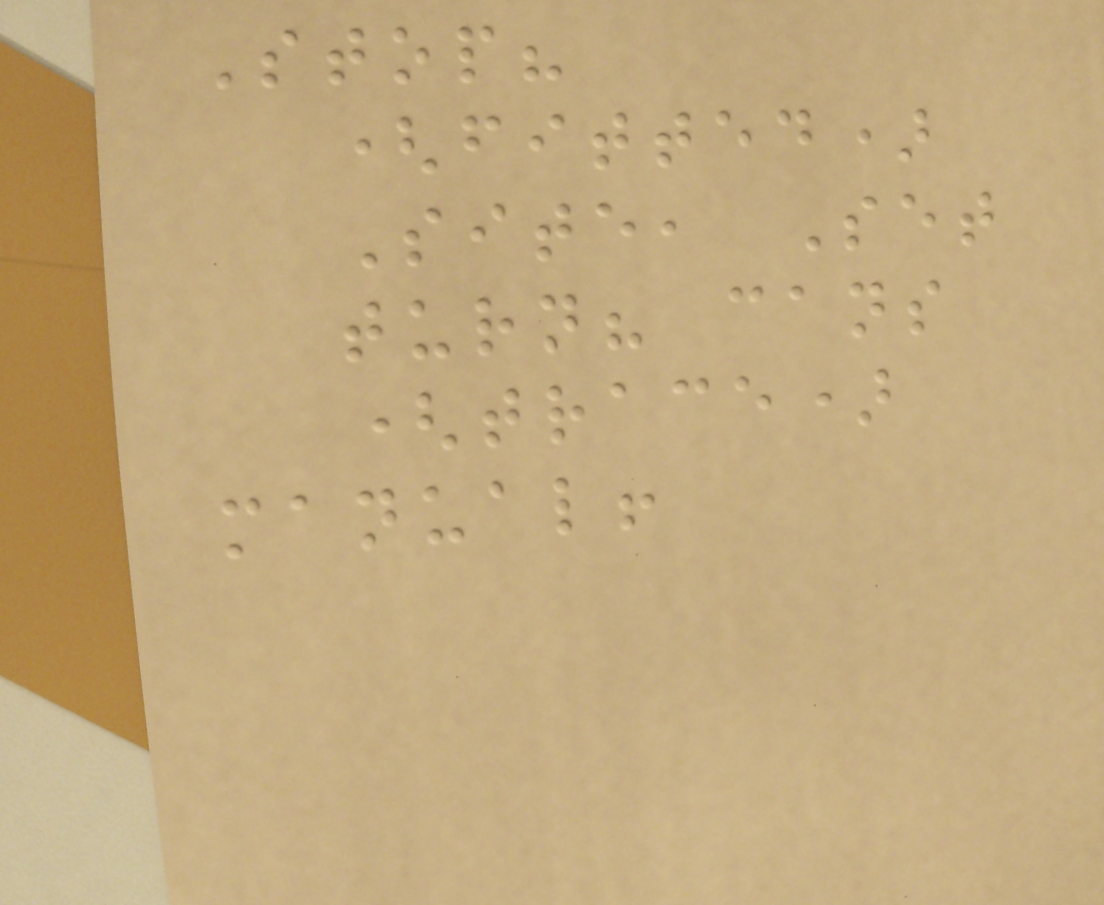Stop?
(fitted)
Site, Set
turn? cans
(trace)
manual!
